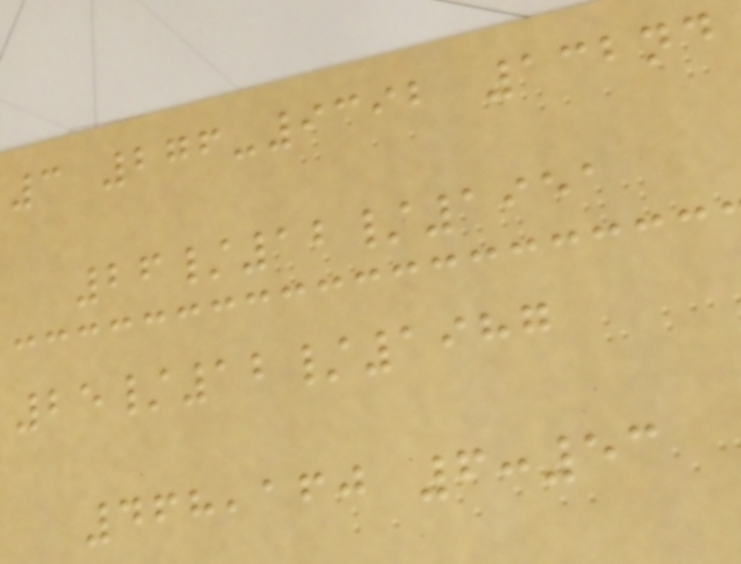3 276-9392 132nd
26/12/1951
25/12/1987
468,160 6:53
